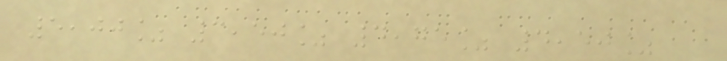5,00% 3,50% 4,75% 4,50%
